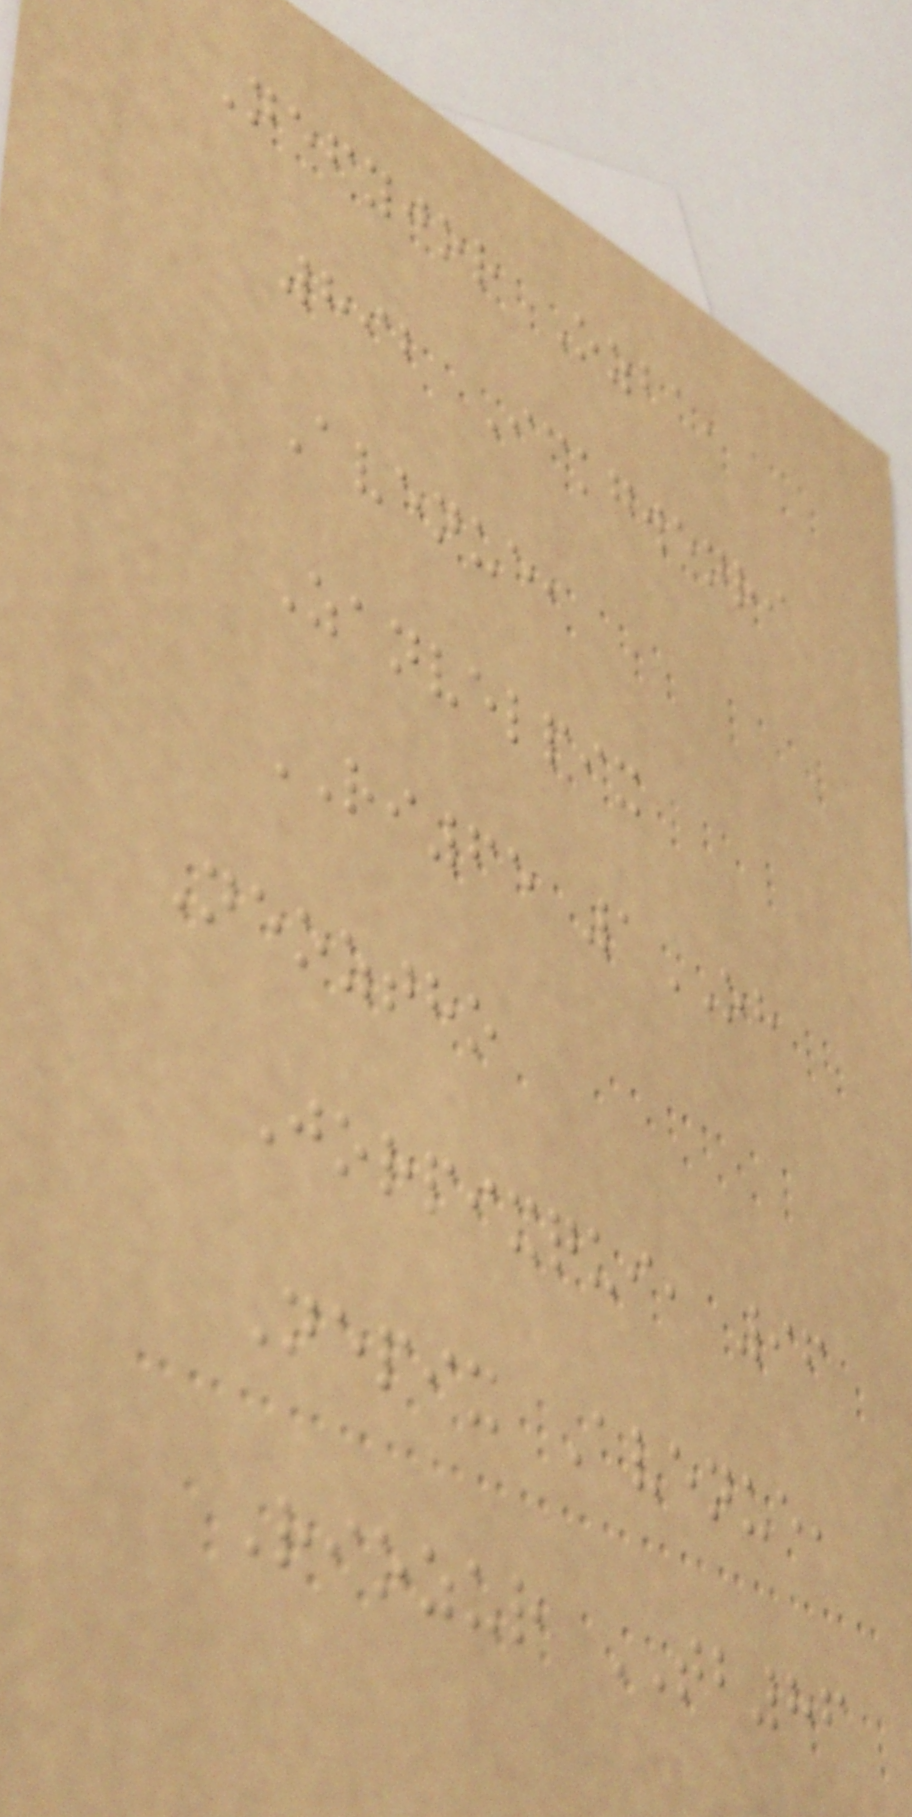Nefyjor Ozba,
892 Ickgwenri
Avenue,
Zanvelpix
RI65 1OH
Neoztho
Jorpixqui, 96
Nepix Avenue,
Riozur TB86
